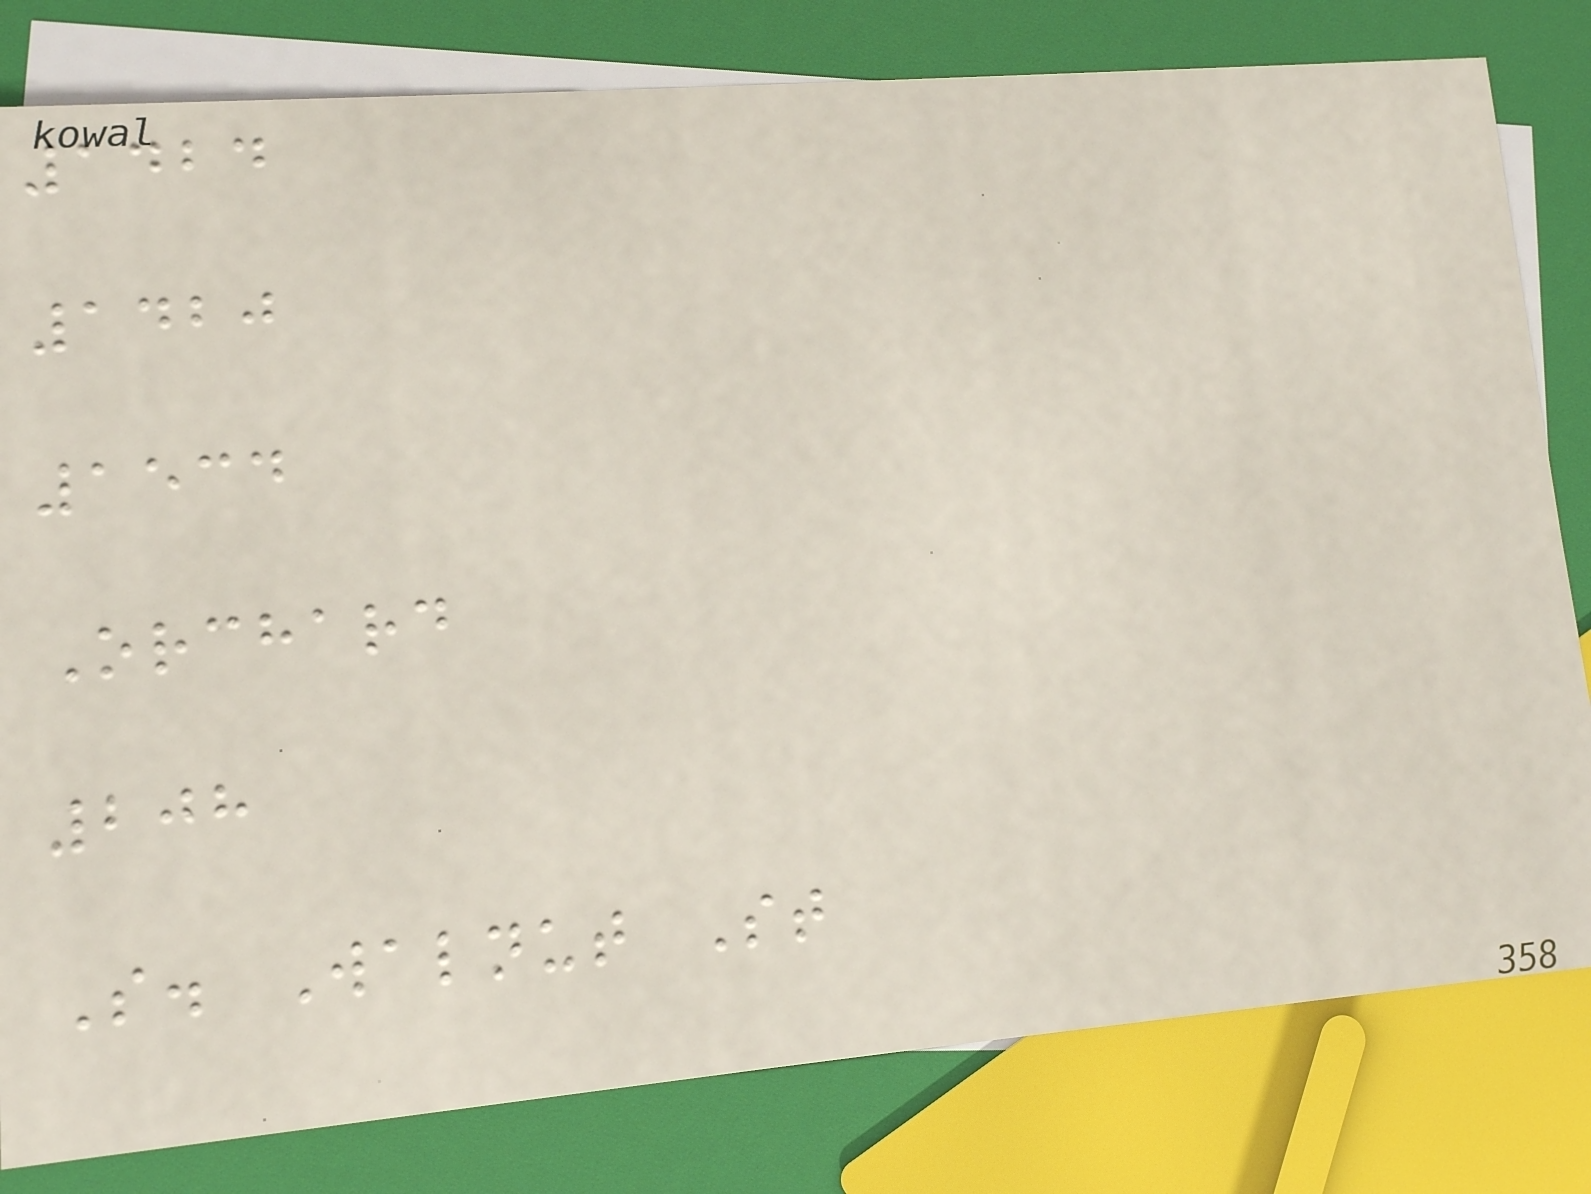1424
1420
1534
Orchard
208
S. Walnut St
